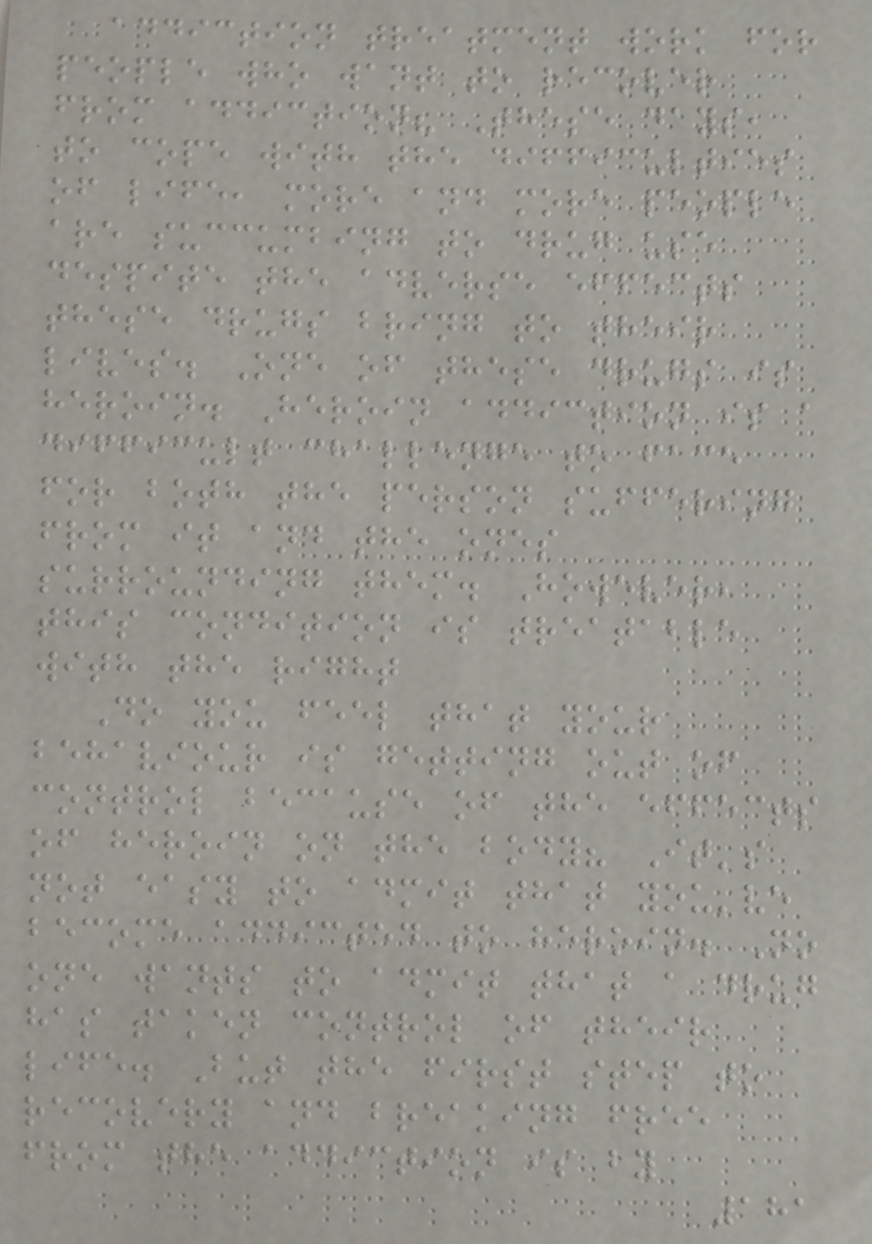addiction treatment work for
people who want to recover
from addiction? These days,
to cope with the difficulties
of life, more and more people
are succumbing to drug use
despite the adverse effects
these drugs bring to their
lives. One of these drugs is
heroin. Heroin addiction is a
difficult challenge to face
for both the person suffering
from it and the ones
surrounding them. However,
this condition is treatable
with the right
Do you feel that your
behaviour is getting out of
control because of the effects
of heroin on the body? It's
not easy to admit that you've
become addicted to heroin. No
one wants to admit that a drug
has taken control of their
life. But the first step to
recovery and breaking free
from the addiction is by
181
